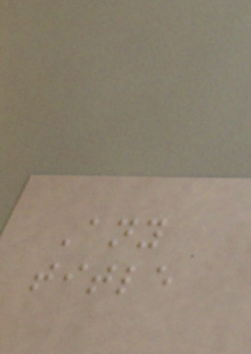Any
title
